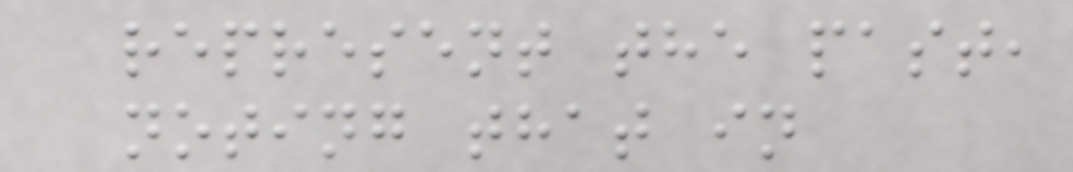represent the past,
noting that in
